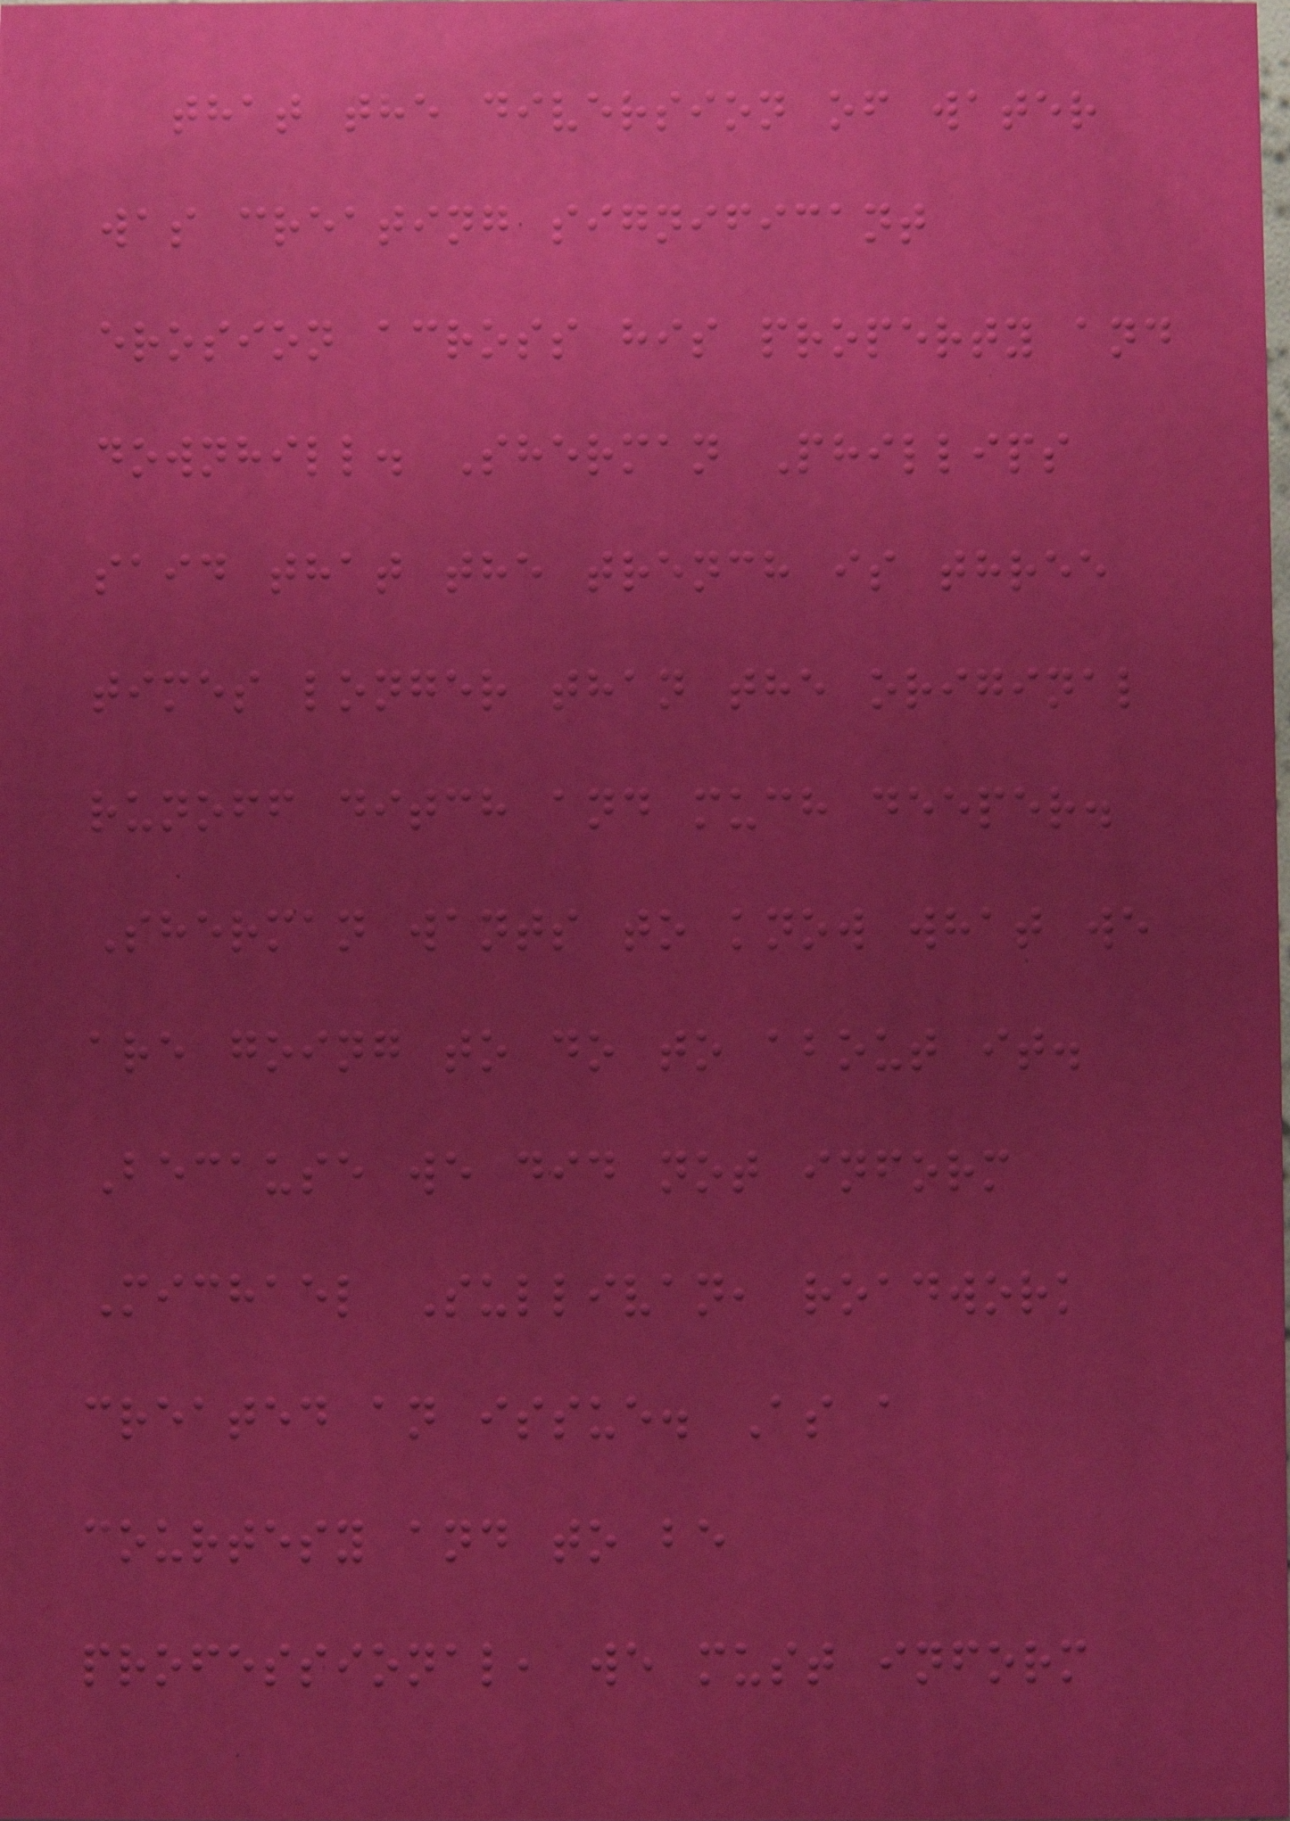that the diversion of water
was creating significant
erosion across his property and
downhill. Sherman Phillips
said that the trench is three
times longer than the original
runoff ditch and much deeper.
Sherman wants to know what we
are going to do to about it.
Because we did not inform
Michael Sullivan, roadwork
created an issue. As a
courtesy and to be
professional, we must inform
